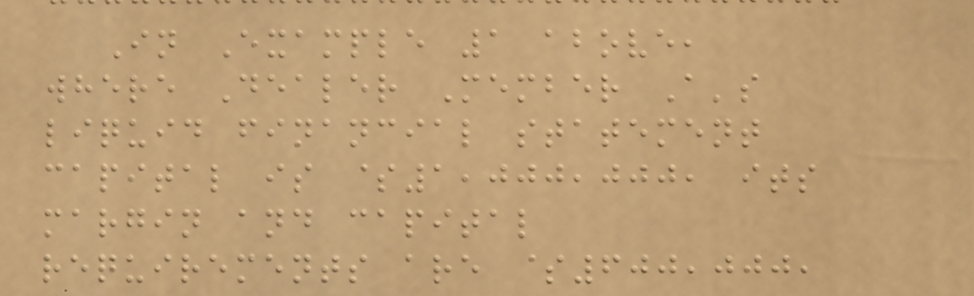In Example 1 above,
where Dealer Member A's
liquid financial statement
capital is $1,000,000, its
margin and capital
requirements are $600,000,
